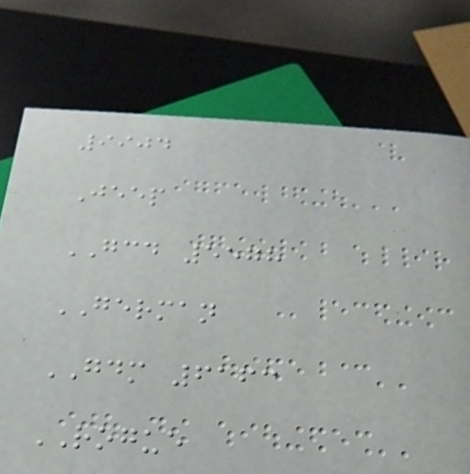9904
Jeep
GCD 5578
GERMAN
GDM 6163
ROGUE
